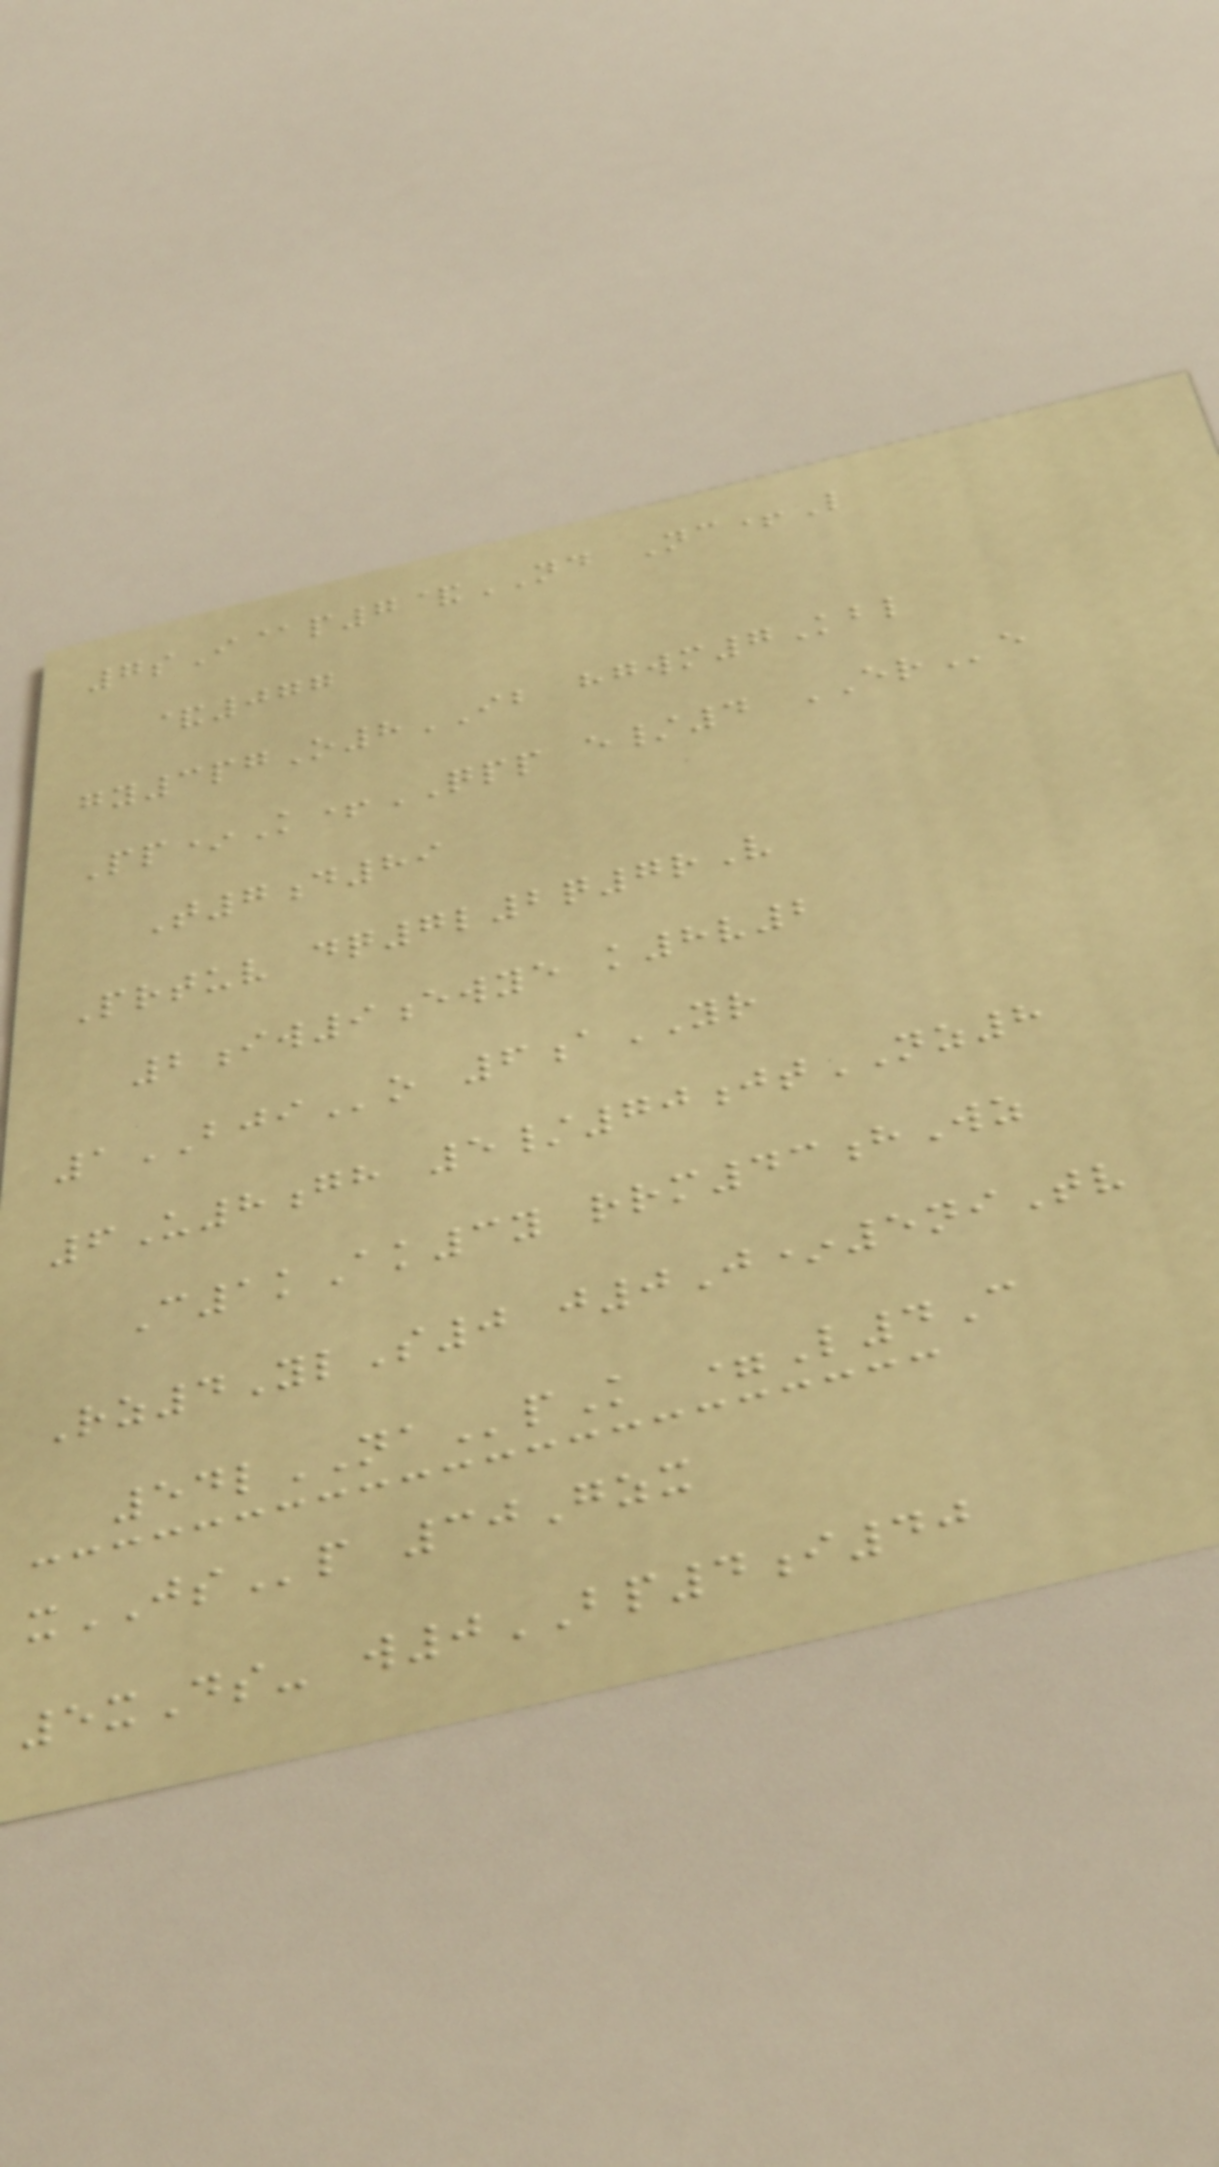7sI@p7&ND Nc+L
&077
gy3pgO8IB hgwm7Kbl
Pp*K+QPP e/4 ERe
T7d89
Prtuv dq7l2q7rV
2iw9ewye k8v2
1BJIo 6aYR
6U8gh 5/70jtNZ8
C1kAk3y rrm43hWz
Rz4YlS0 j0J*5niTv
54lNApK =L4C
xJSp 30Gzx
5xDs- w0BP4i40
